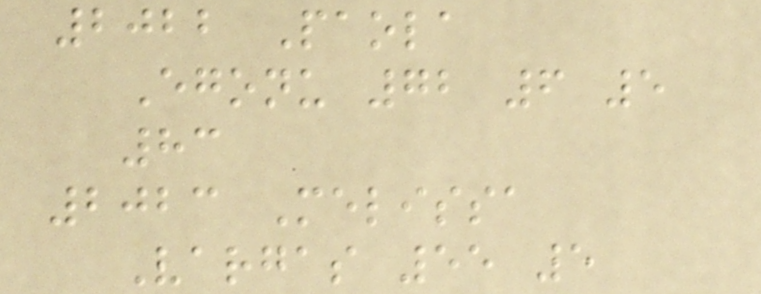2022 Paola
Egonu 72 6 5
83
2023 Melissa
Vargas 55 5
